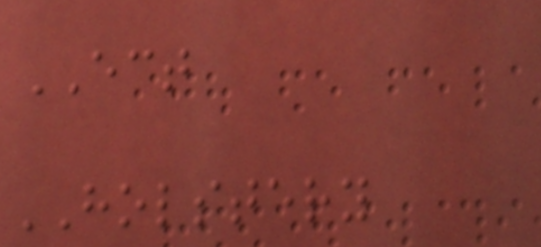ECT
HOLSTERY
